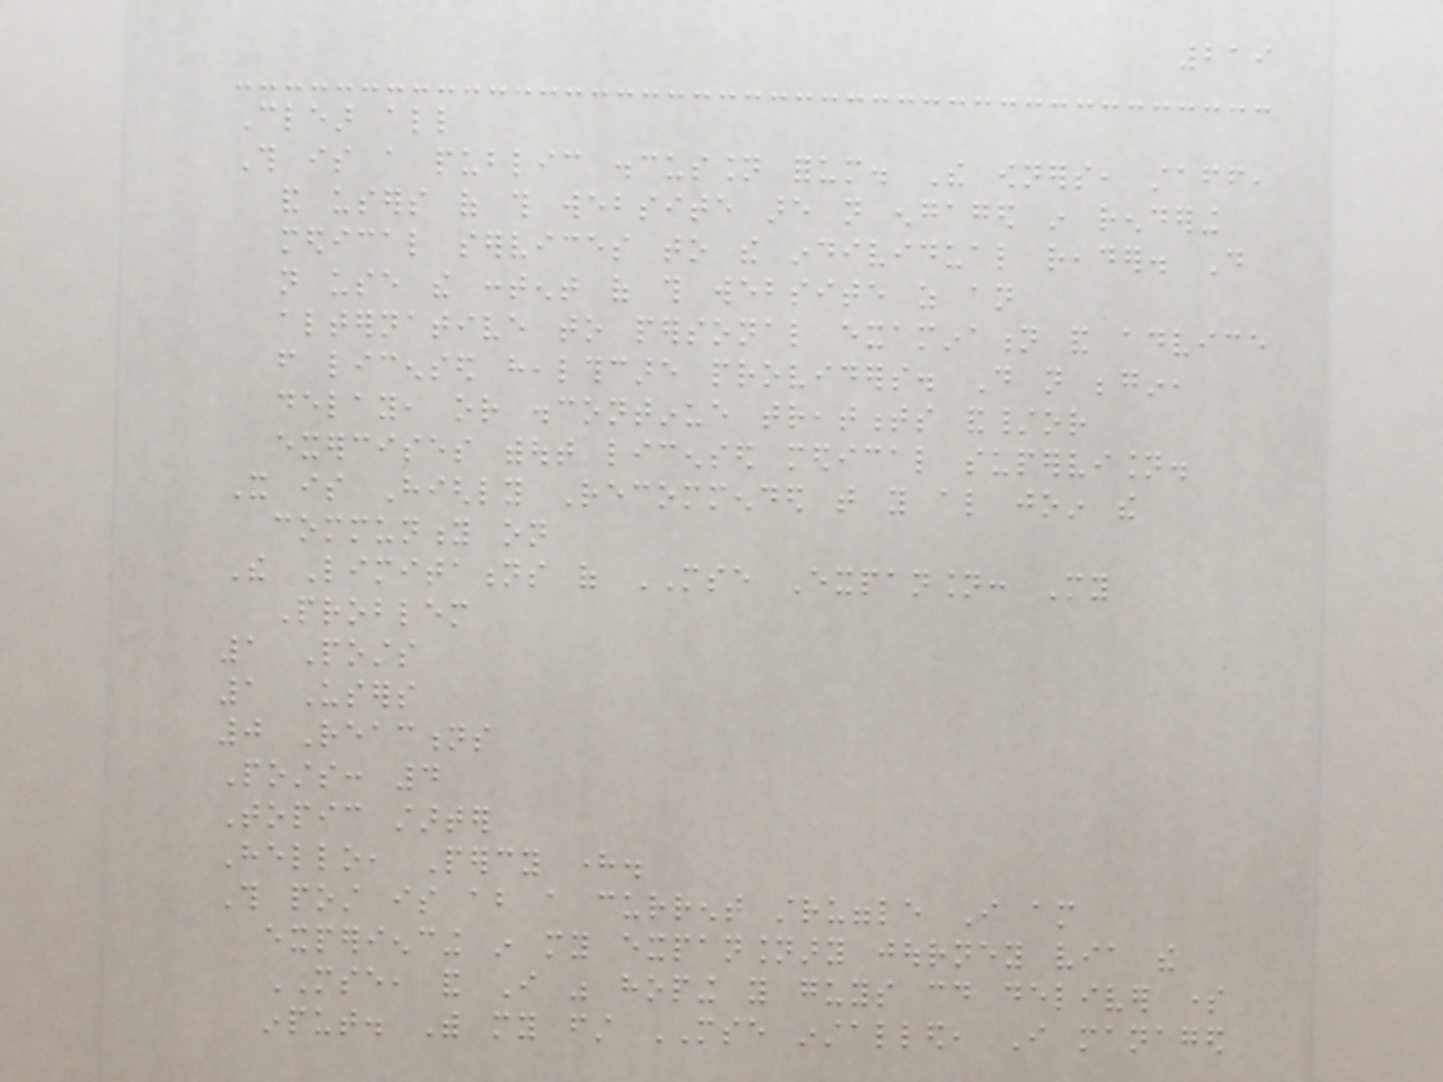219
Clear all
This is a public discussion forum. The owners, staff,
and users of this website are not engaged in rendering
medical services to the individual reader. Do
not use the content of this website as an
alternative to personal examination and advice
from licensed healthcare providers. Do not begin,
delay, or discontinue treatments and/or
exercises without licensed medical supervision.
It is Highly Recommended that you also join the
community on
The Limitations of MSE Expansion: My
Problem
1 Posts
1 Users
0 Reactions
Posts: 4
Topic starter
Hello, Percy here.
This post is about a current struggle I am
experiencing in my expansionary journey via the
MSE, and I was hoping you guys could deliver some
input. With my first MSE installed, I managed
